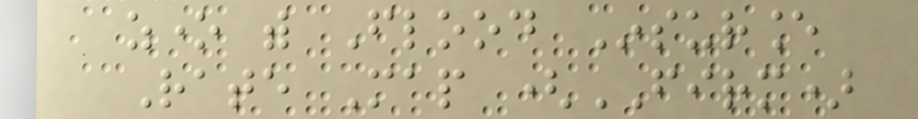zone with Flood Insurance
Rate Map (FIRM)
